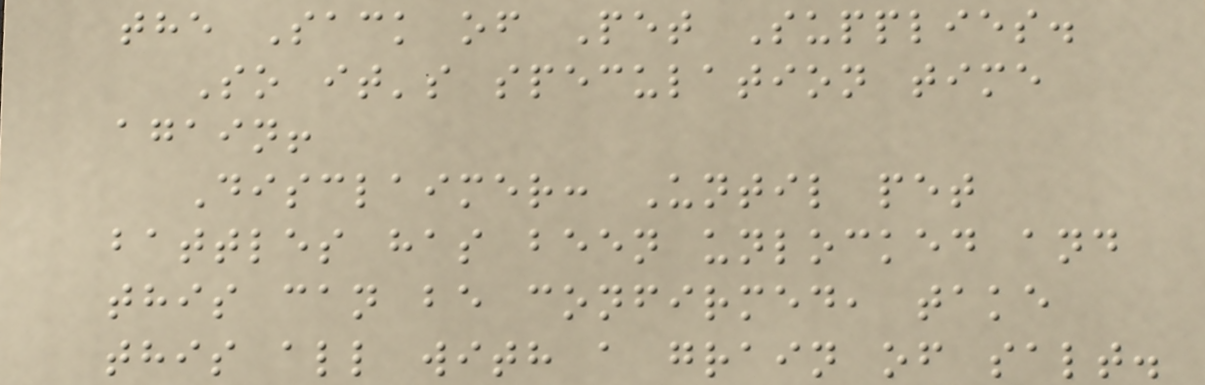the Sack of Pet Supplies.
So it's speculation time
again!
Disclaimer: Until pet
battles has been unlocked and
this can be confirmed, take
this all with a grain of salt.
